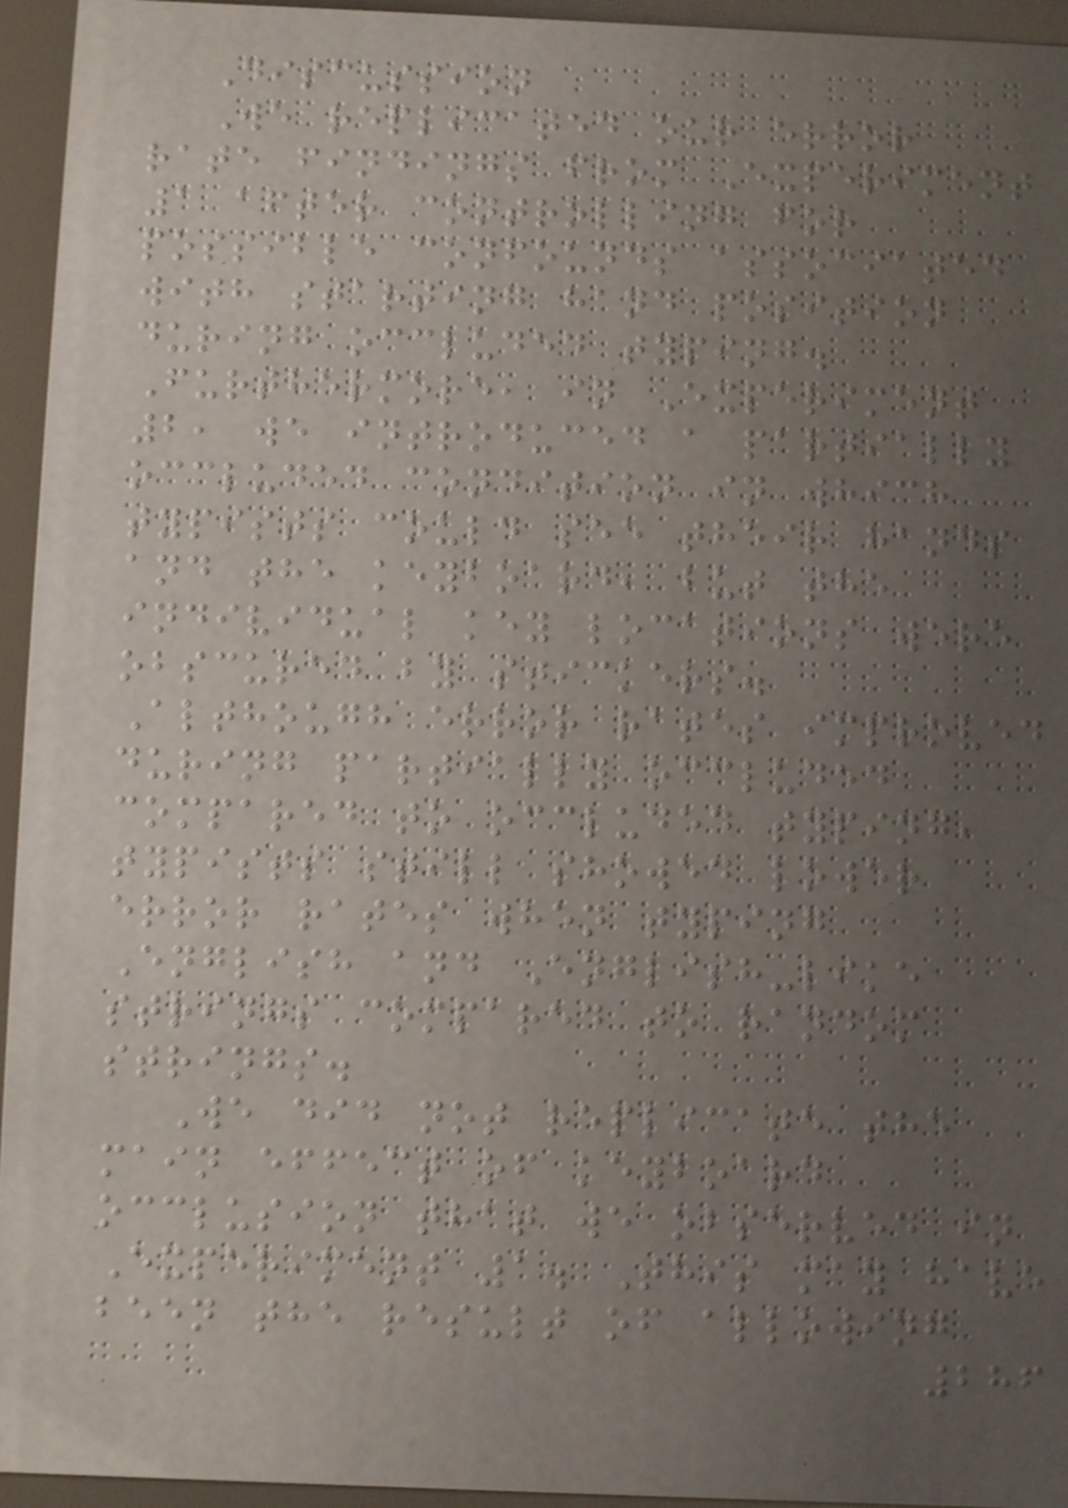Discussion
We replicated our error
rate findings from Experiment
1 after controlling for
possible confounds associated
with starting hand position
during occluded typing.
Furthermore, in Experiment
2, we introduced a partially
occluded condition in which
typists could see their hands
and the keyboard, but the
individual key locations were
obscured by stickers.
Although error rates improved
during partially occluded
compared to occluded typing,
typists still showed lower
error rates when typing
English and English-like
strings compared to random
strings.
We did not replicate the
main effect of keyboard
occlusion that we observed in
Experiment 1. This may have
been the result of allowing
286
